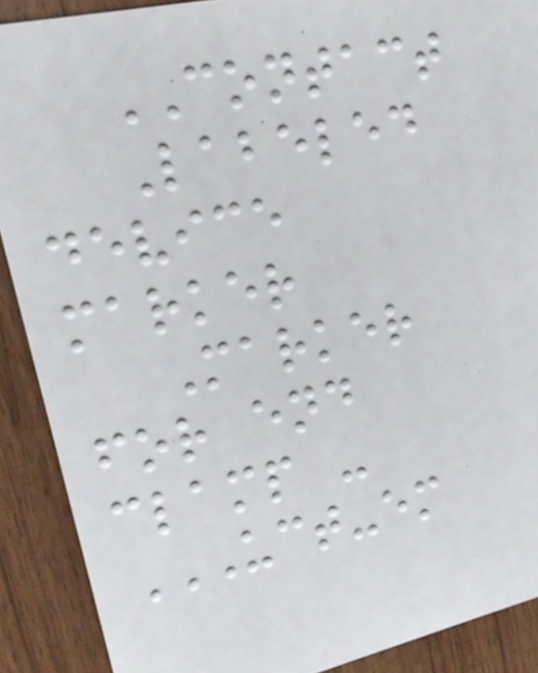CONTACT
Labeled
device
marker
Marker
for end
clamp -
UCT-EM
